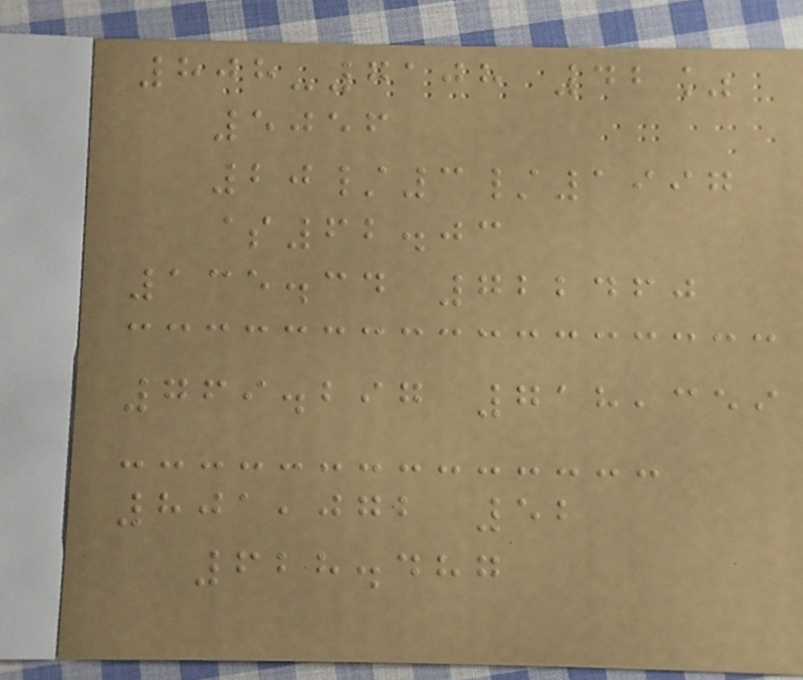808-7108 42%
5056
20/3/1997
$62.03
135.34 722460
769.297 718,359
801,072 52
628.487
